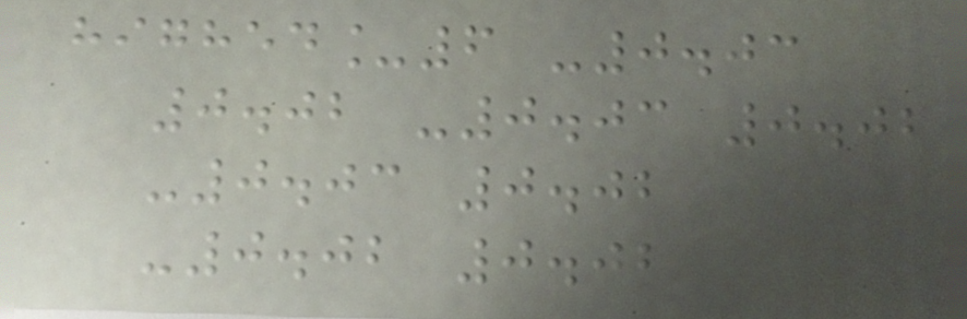highed_6 -0.03
0.02 -0.03 0.02
-0.03 0.02
-0.02 0.02
